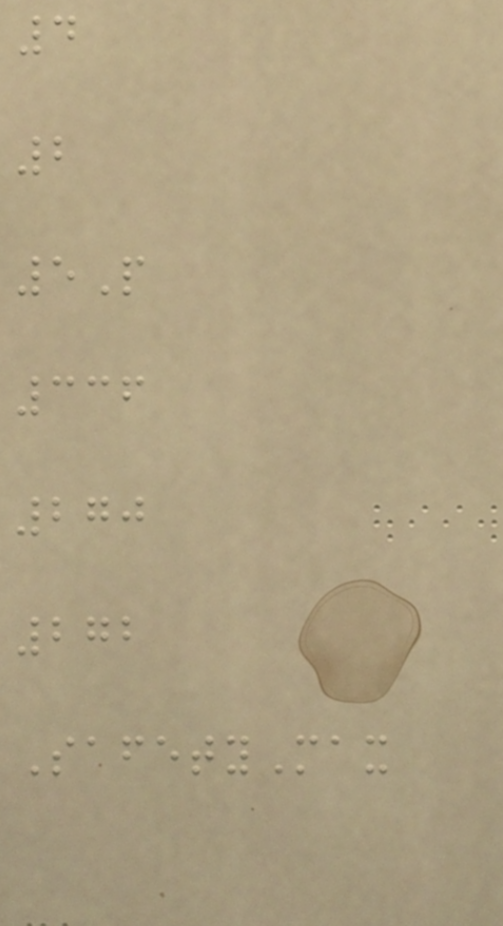4
2
5P
336
270
272
SafetyMax
